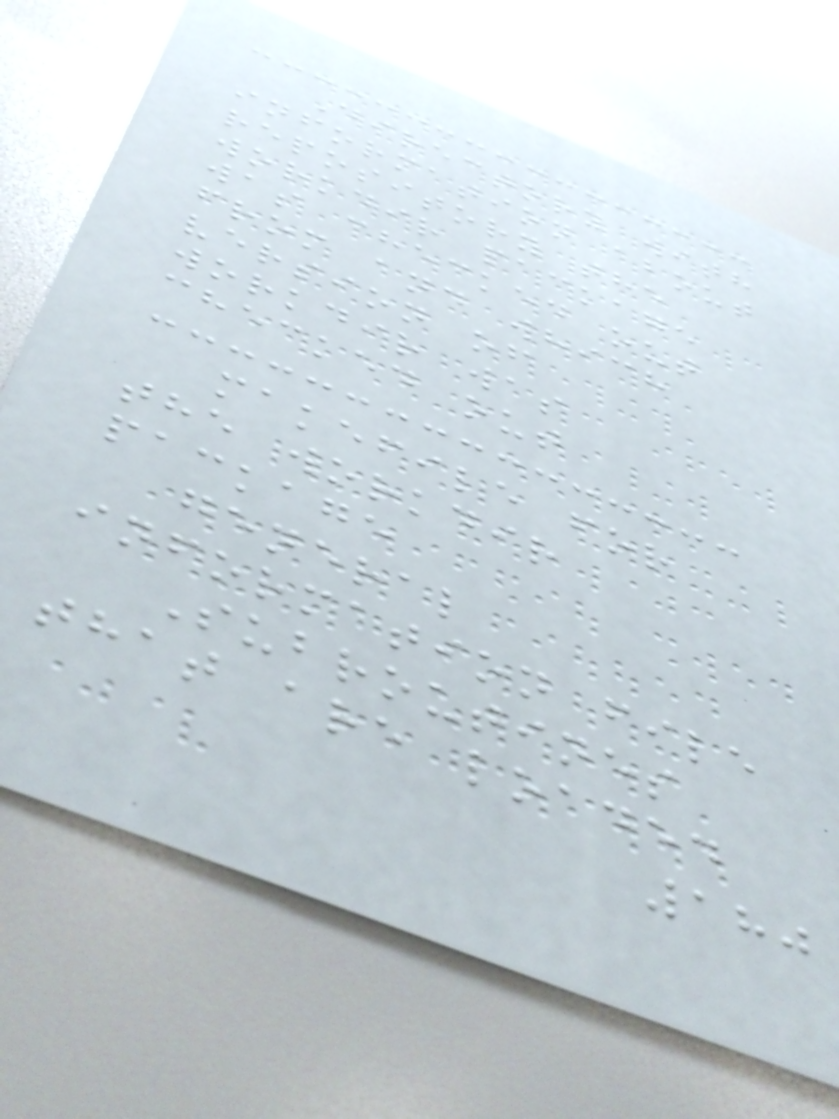Directory with
information about
repository the
workdir package
was checked out
from and which
version of
workdir was
checked out
makefile for
the workdir
package
general
information file
Subroutines
that are loaded
180
